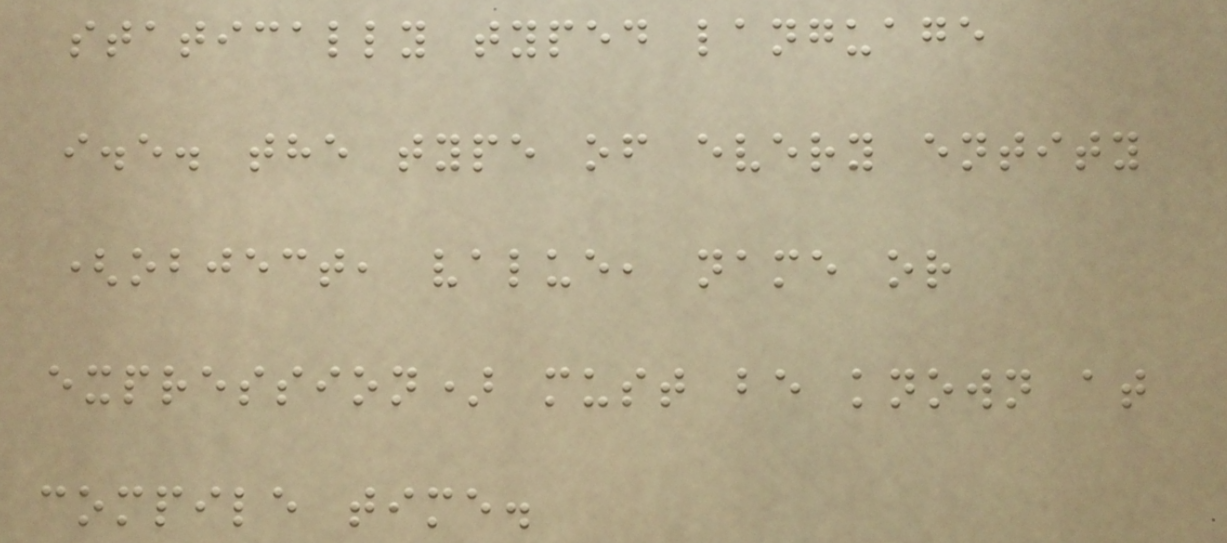statically typed language
i.e. the type of every entity
(object, value, name or
expression) must be known at
compile time.
